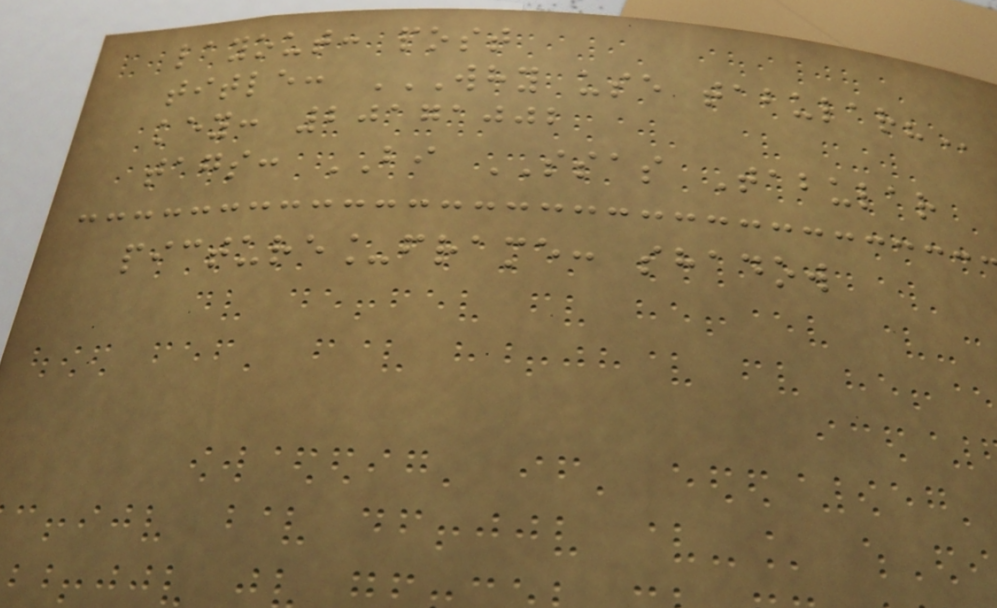layout: post
title: WHY USE TABULAR?
key: 20171002
tags: BI SSAS Tabular
picture_frame: shadow
